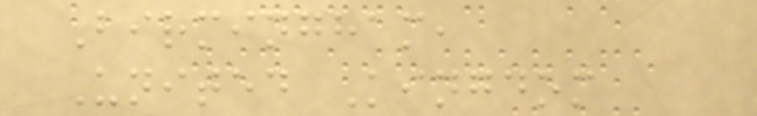Birmingham,
United Kingdom
